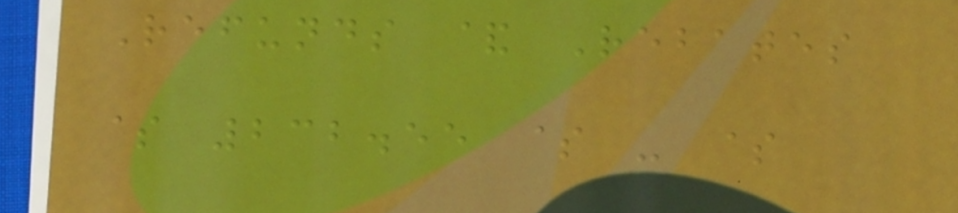Refunds & Rebates
$ 232.55 $ - $
